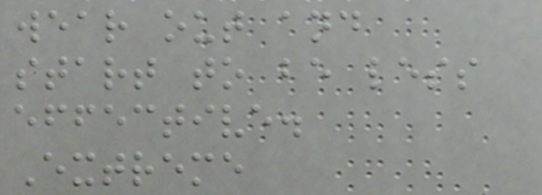wear out and
start to be less
effective.
Extreme
